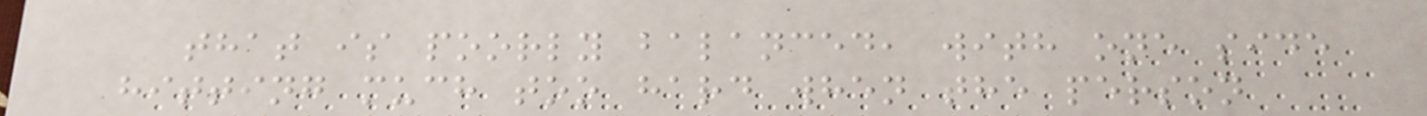that is poorly balanced, with one side
hitting much too hard when the person
